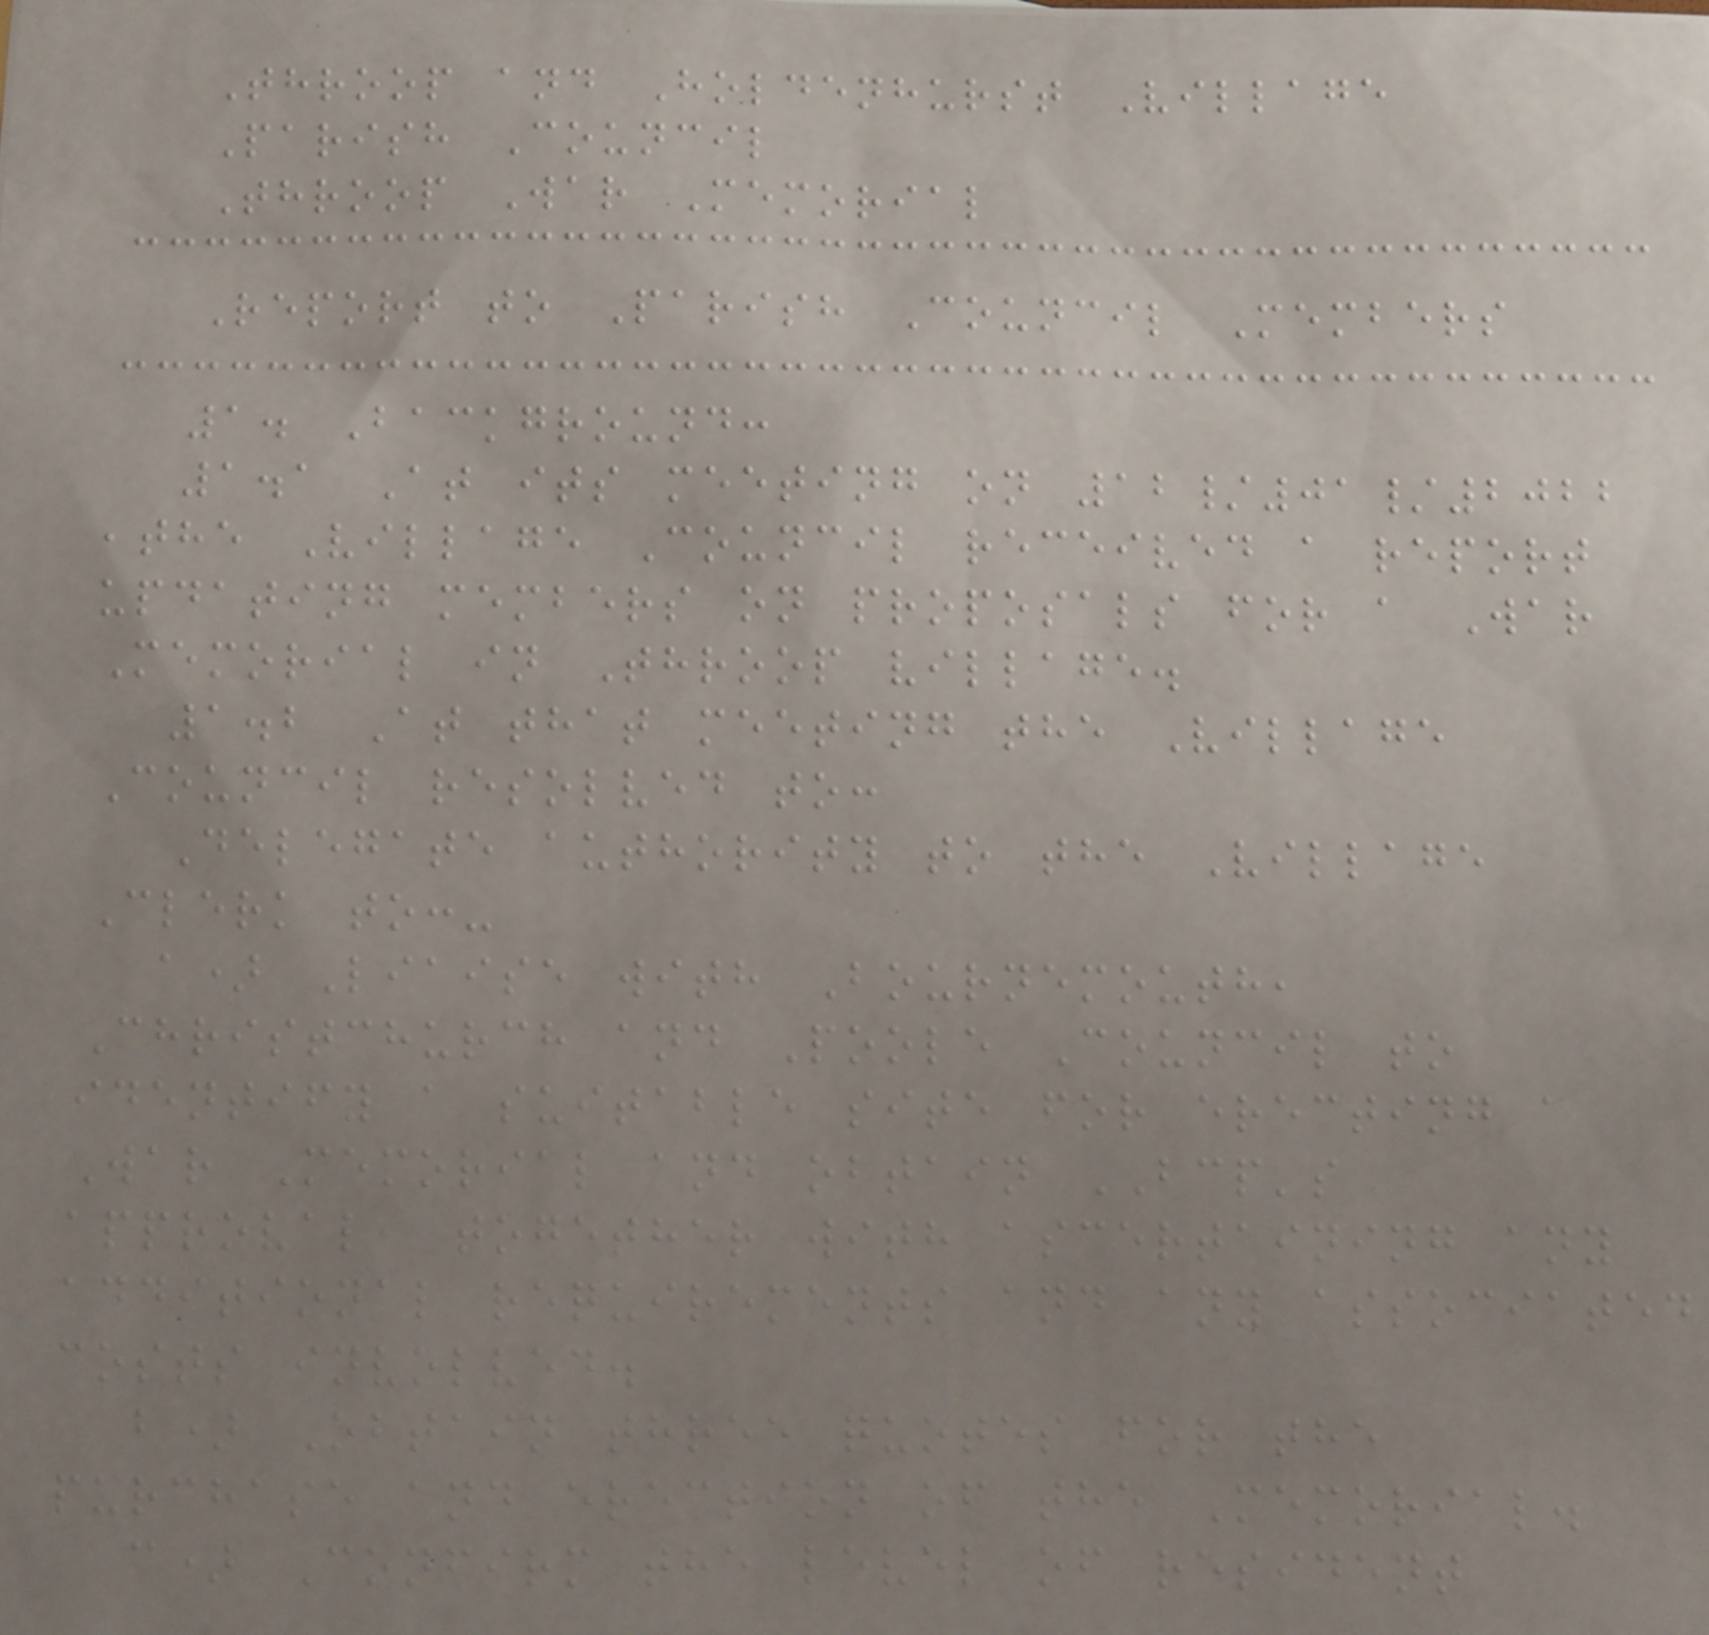Throop and Holdenhurst Village
Parish Council
Throop War Memorial
Report to Parish Council Members
1. Background:
1.1 At its meeting on 12/01/2022
,the Village Council received a report
updating members on proposals for a War
Memorial in Throop village.
1.2 At that meeting the Village
Council resolved to:
Delegate authority to the Village
Clerk to:-
a) Liaise with Bournemouth,
Christchurch and Poole Council to
identify a suitable site for erecting a
War Memorial and obtain BCP's
approval, together with ascertaining any
additional requirements and any associated
costs involved.
b) Obtain three quotes for the
purchase and erection of the Memorial.
c) Confirm the level of resident
